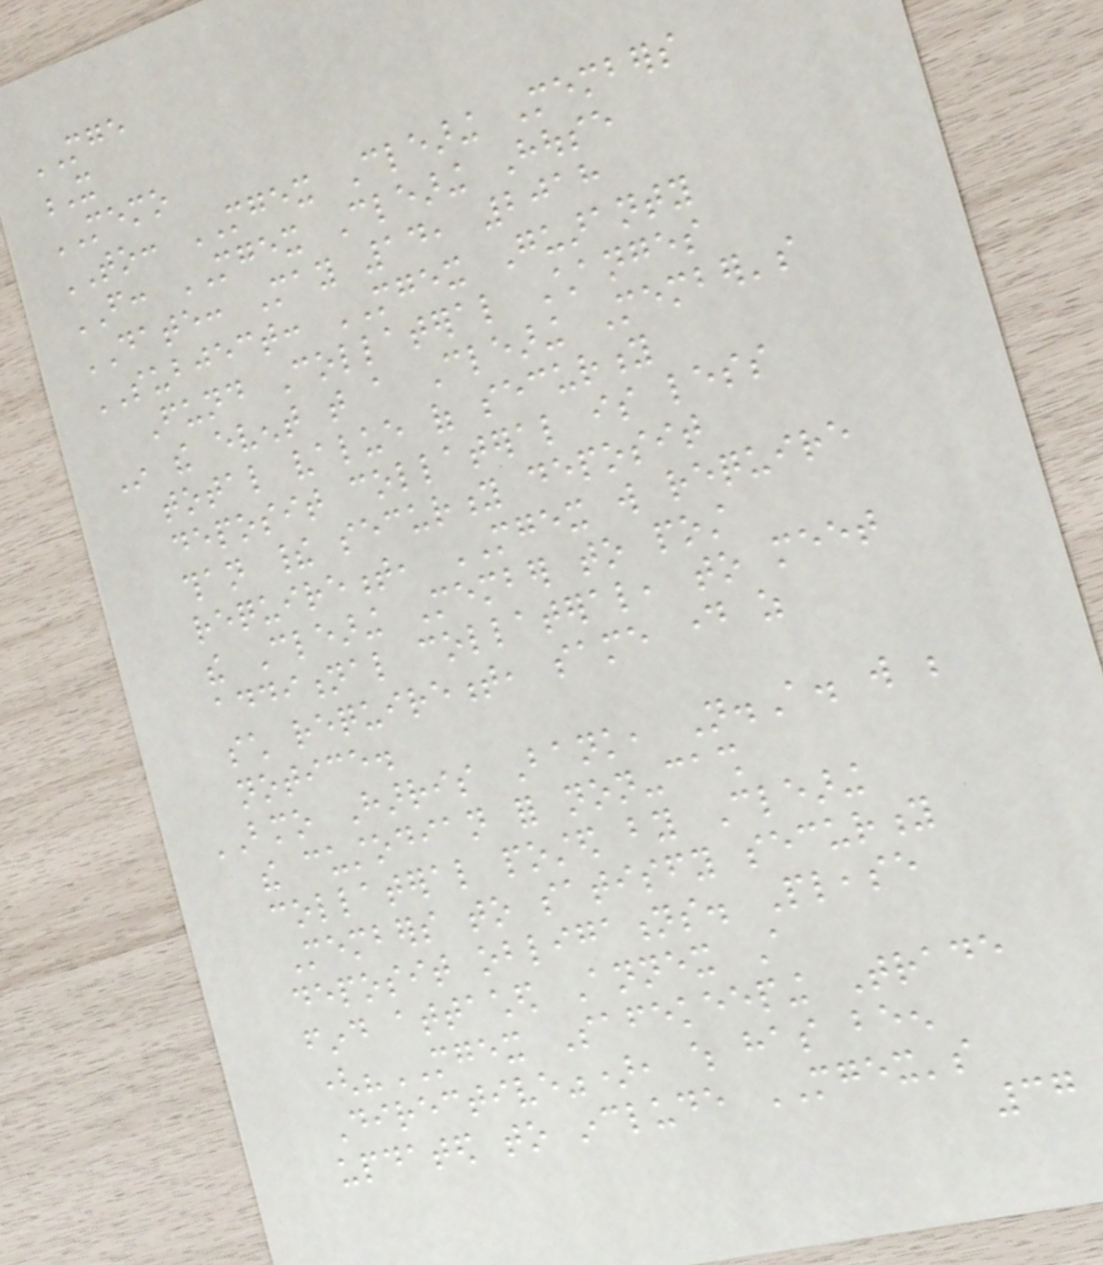MGE
X
MEMO
TO: MGEX Clearing Members
FROM: MGEX Clearing House
DATE: May 14, 2018
SUBJECT: MGEX Guaranty
Fund Collateral Changes
In the event that a Clearing Member's
total value of security
deposit collateral is less
than their security deposit
requirement, MGEX will require
the Clearing Member to post
additional collateral, to meet
such requirement, same day as
notice.
BMO Harris Bank, N.A. will be
the custodian for non-cash
collateral posted by Clearing
Members to satisfy security
deposit obligations. Please
find attached Annex A
("MGEX Safekeeping Trade
Directive"), which has been
updated to include MGEX's
37
